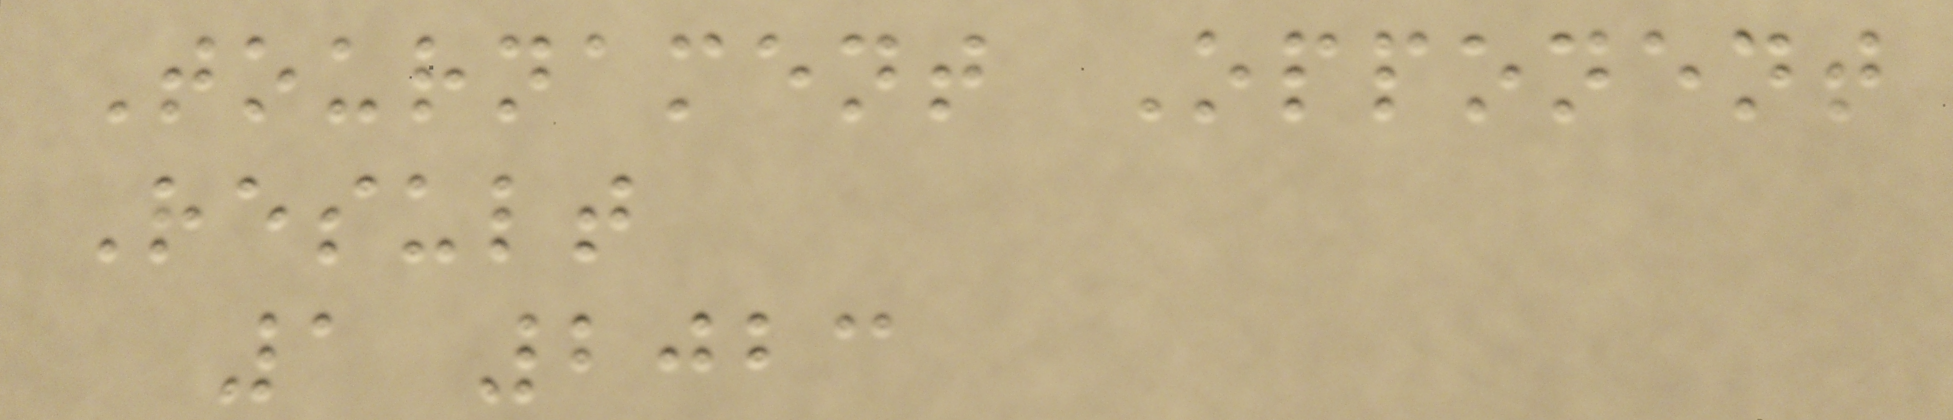Tournament Opponent
Result
1 2023
